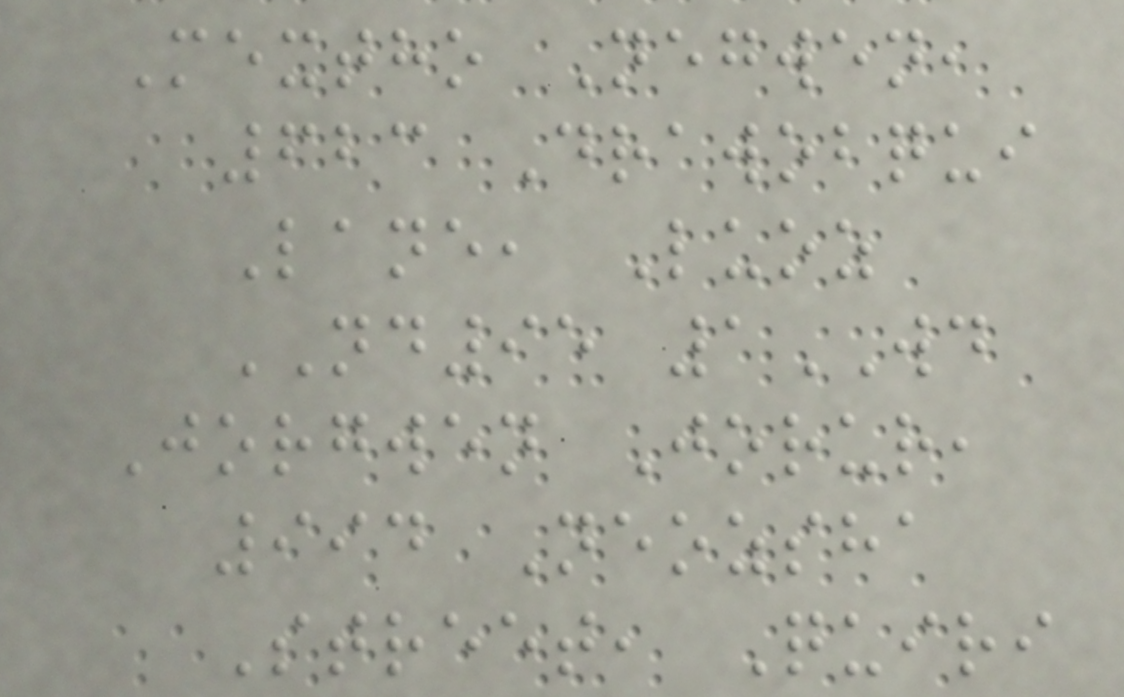Mextho Negwen,
623 Drawobqui
Lane, Luoz
ND95 1WD
Jorgwen Jorur,
994 Neozsha
Street, Quiri
